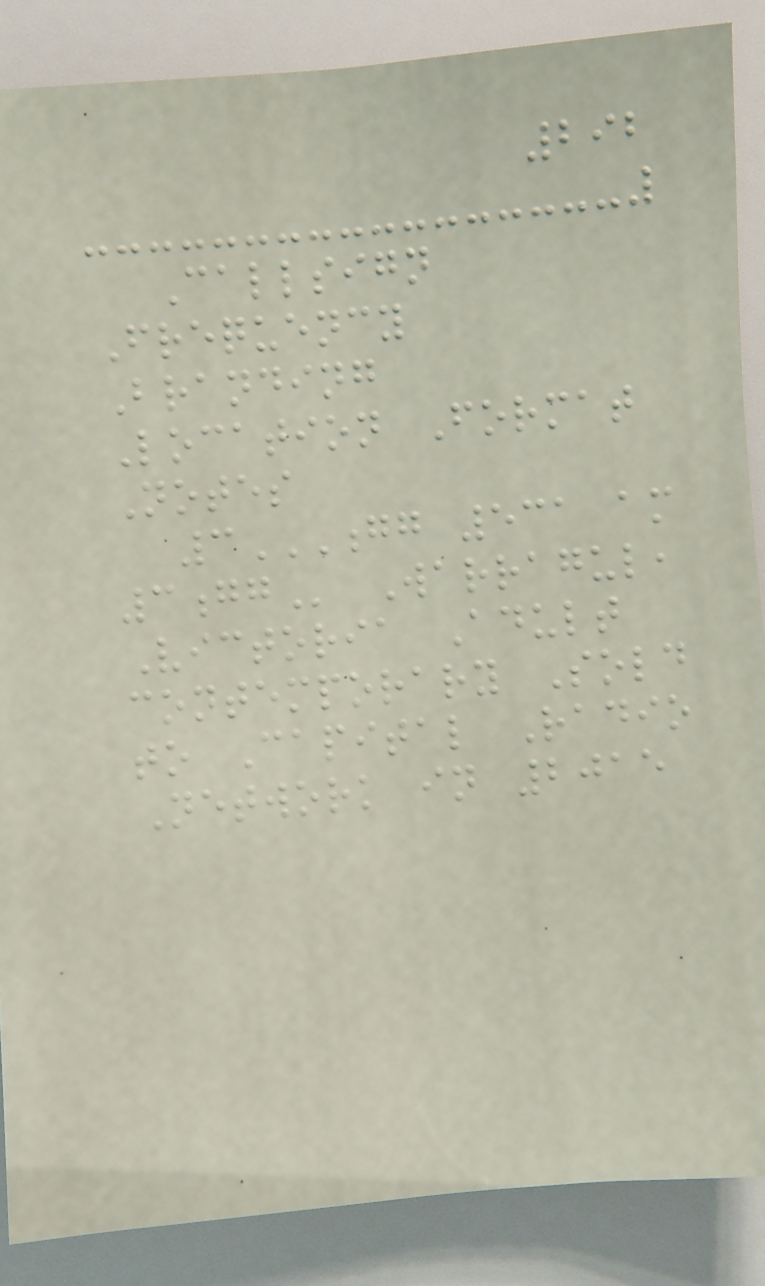292
Callsign
Frequency
Branding
Location Format
Notes
3GG 531 AM
3GG Warragul,
Victoria Adult
contemporary Sold
to Capital Radio
Network in 2015
